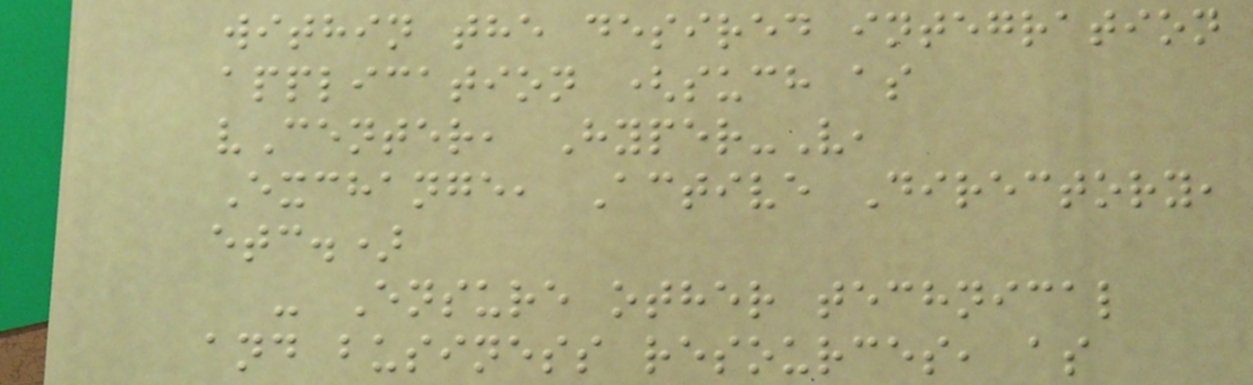within the desired integration
application (such as
vCenter, Hyper-V,
Exchange, Active Directory,
etc.)
- Ensure other technical
and business resources, as
